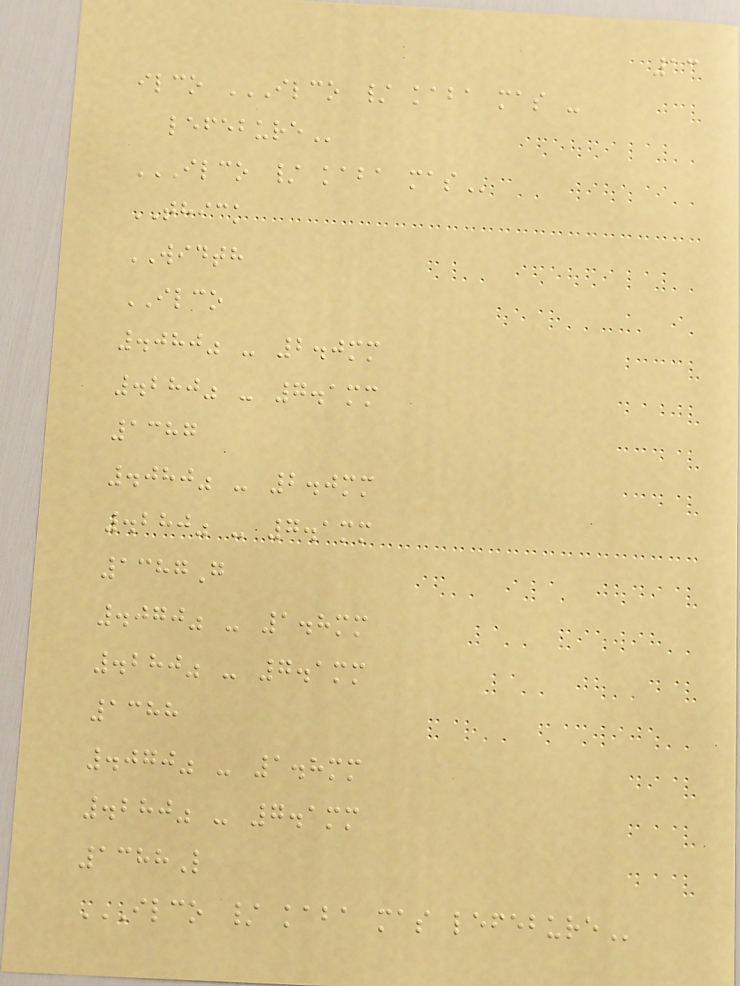13
ilco ILCO / KABA MAS -
LEFEBURE
ILCO / KABA MAS
THICK
WIDTH
ILCO
.080" - 2.0mm
.280" - 7.1mm
1387
.080" - 2.0mm
.280" - 7.1mm
1387G
.070" - 1.8mm
.280" - 7.1mm
1388
.070" - 1.8mm
.280" - 7.1mm
1388L
ILCO / KABA MAS LEFEBURE
